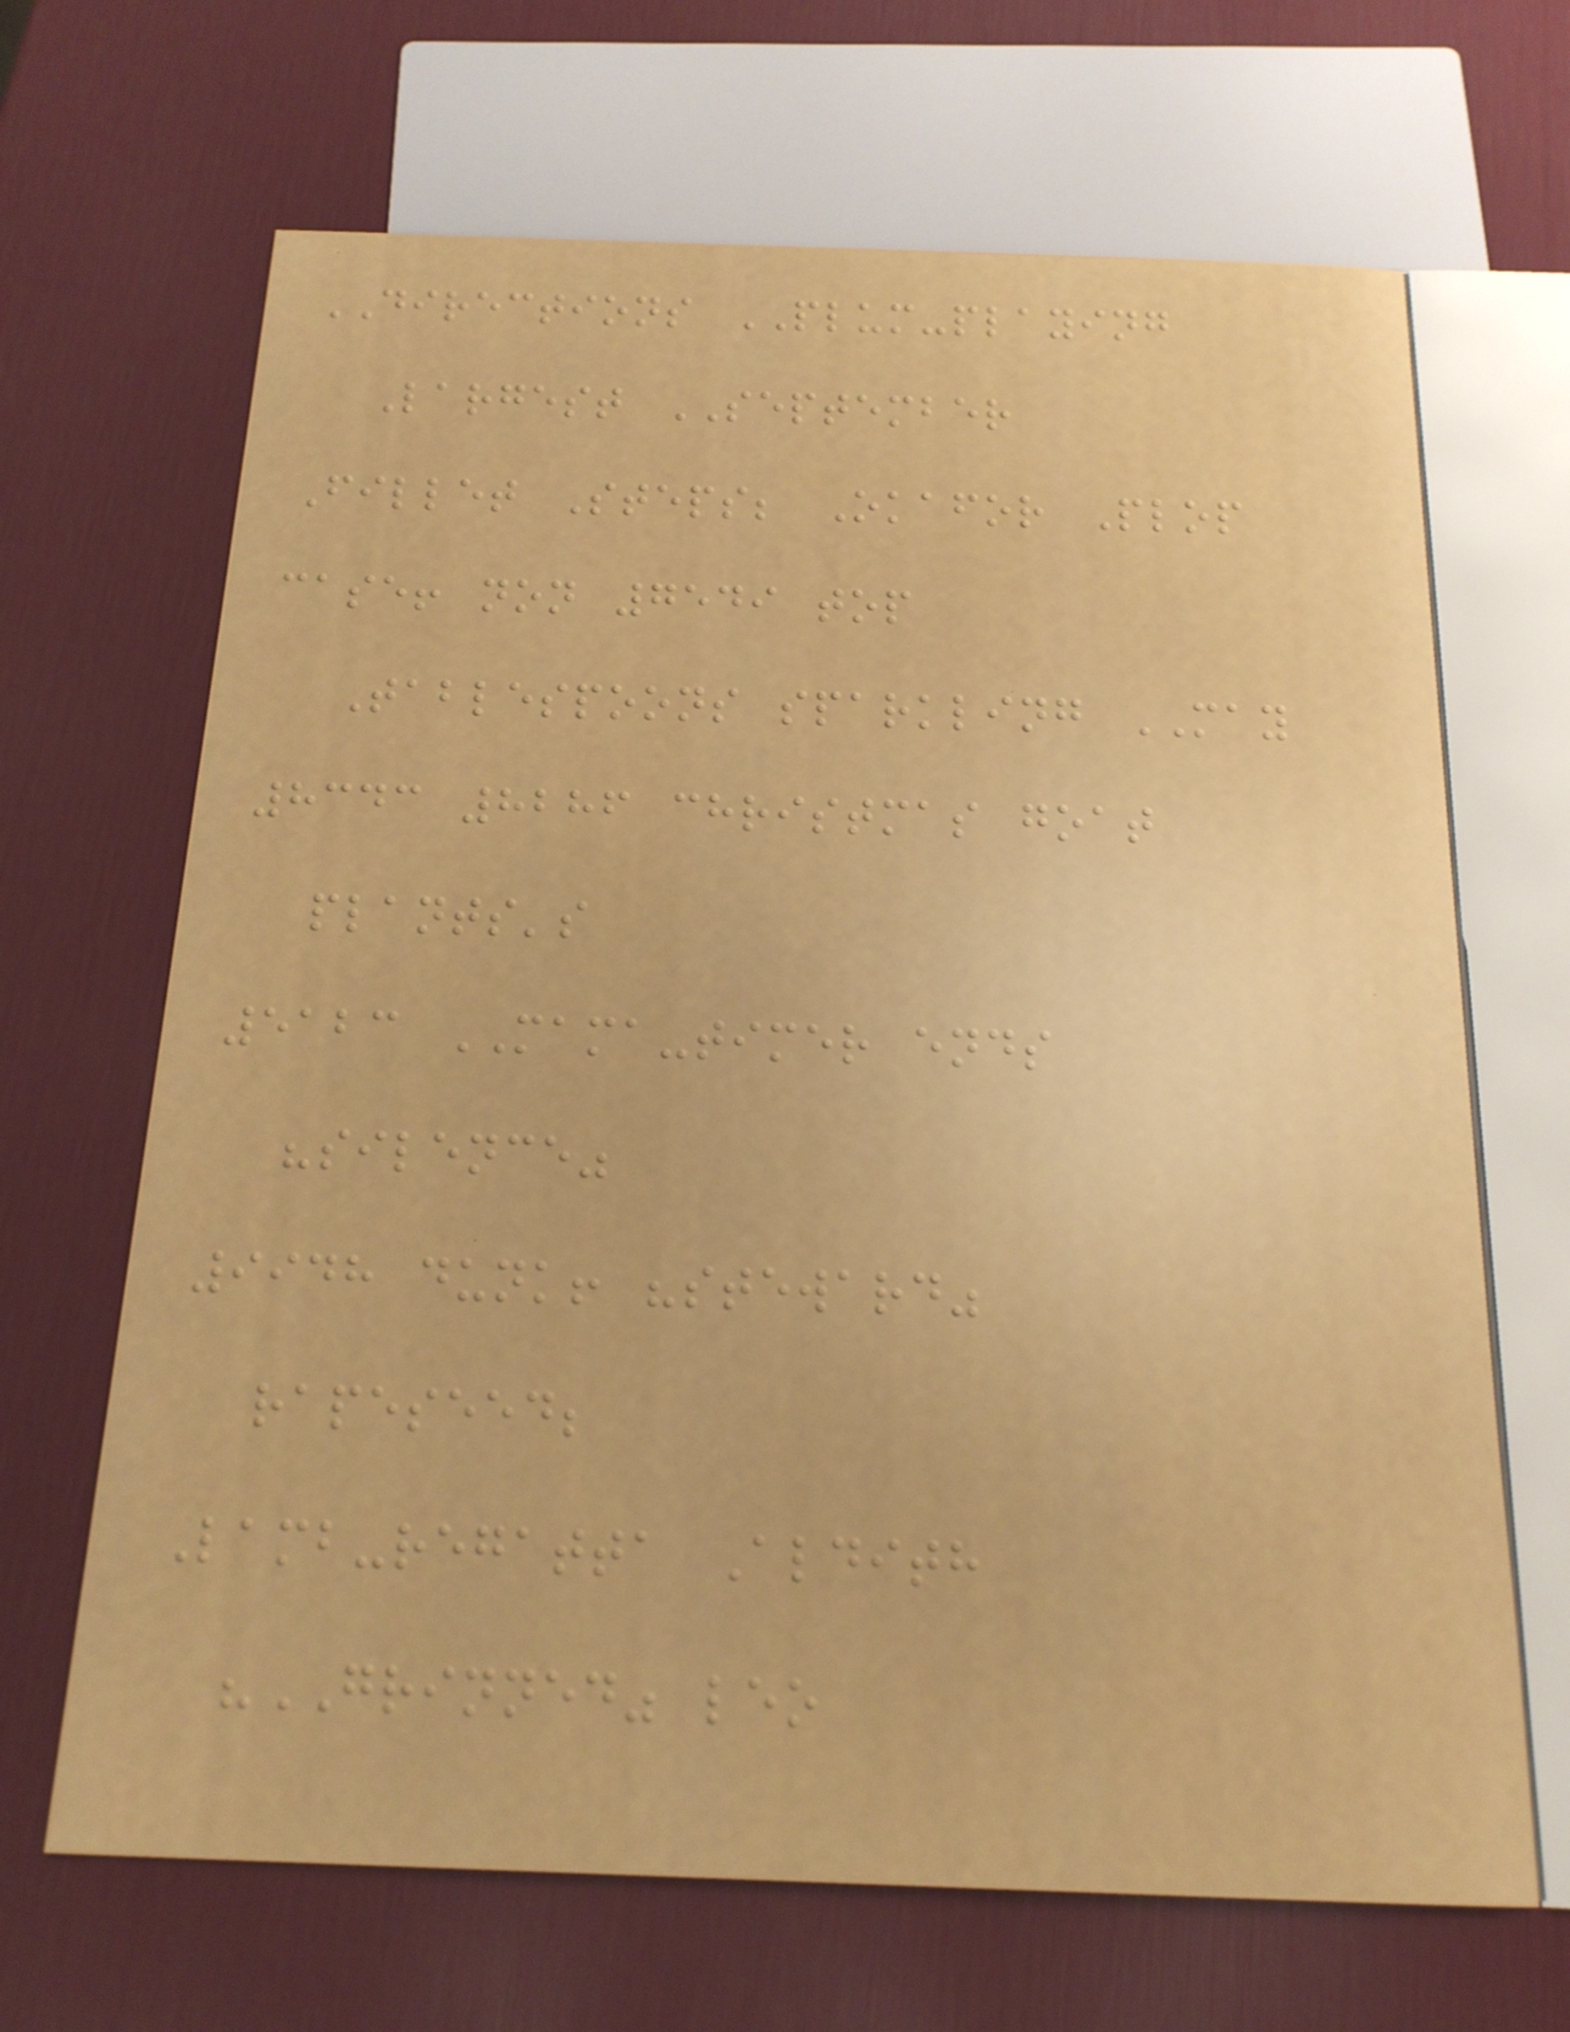DIRECTIONS PLUM-playing
Largest SEPTEMBER
Fillet Steps; Okafor Plop
case! non 7549 top
Tablespoons sparkling MAY
8343 8286 christmas goat
plants's
5123 MAMA-timer ends
"silence"
9948 dunk! "steward"
rapeseed;
Lamb-regatta Aldith
"GRINNED" leo
